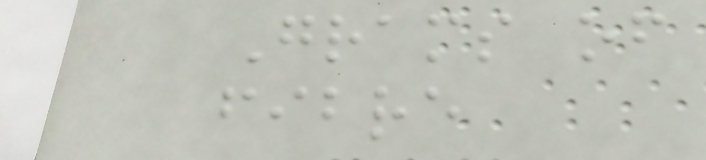Grams of
fibre
